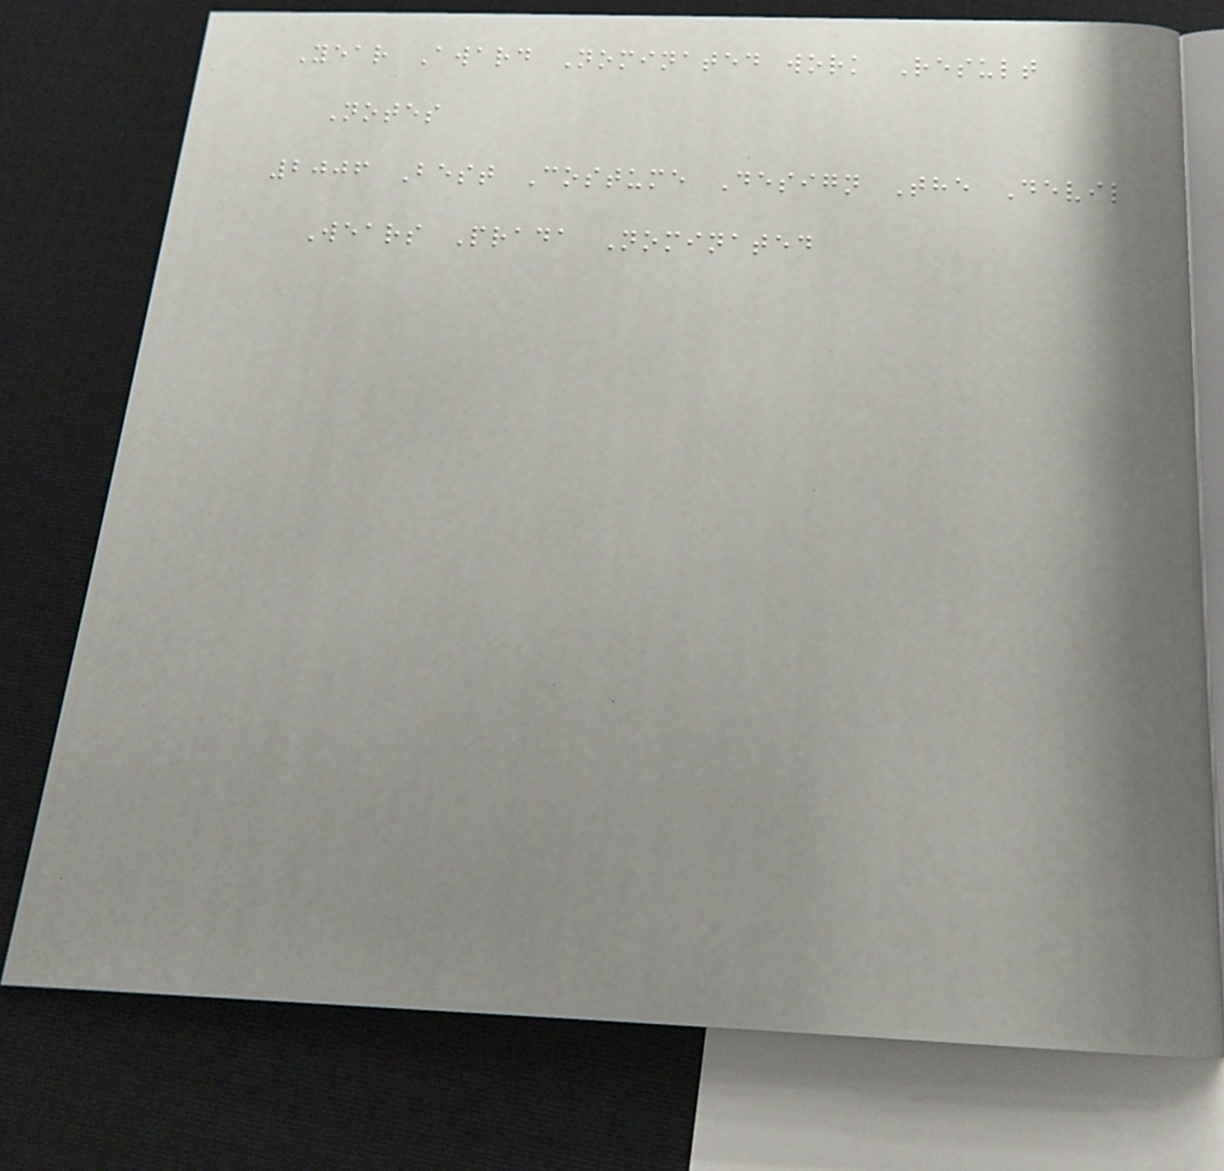Year Award Nominated work Result
Notes
2006 Best Costume Design The Devil
Wears Prada Nominated
